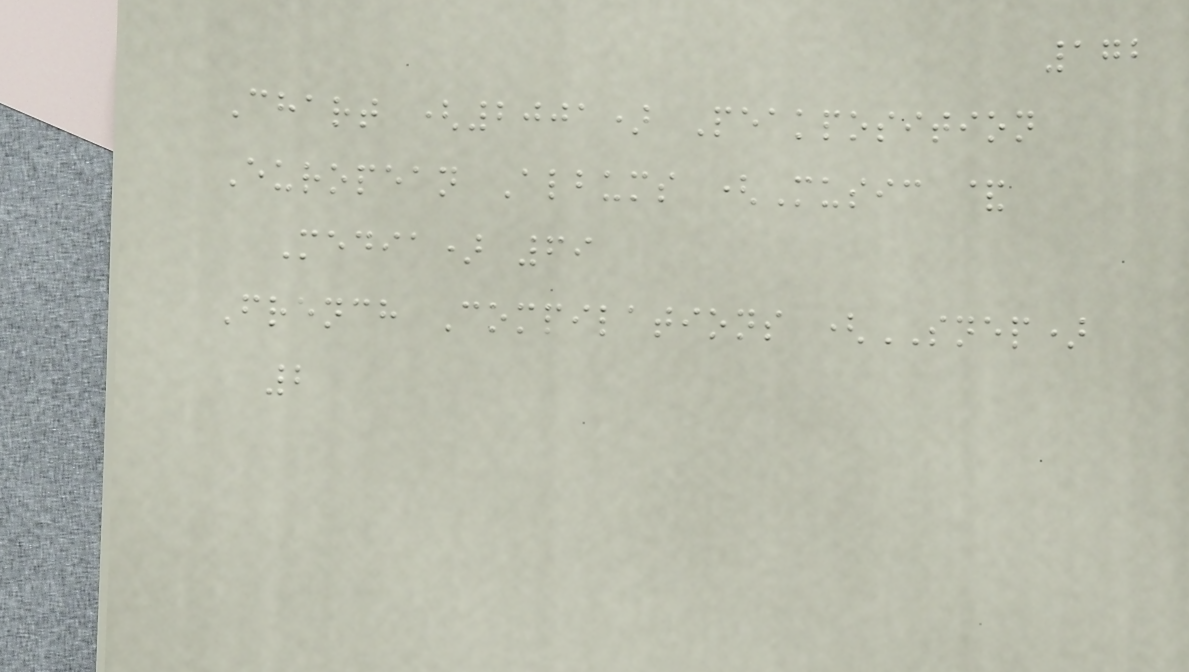172
Chart (2001) Peakposition
European Albums (Music &
Media) 69
French Compilations (SNEP)
2
